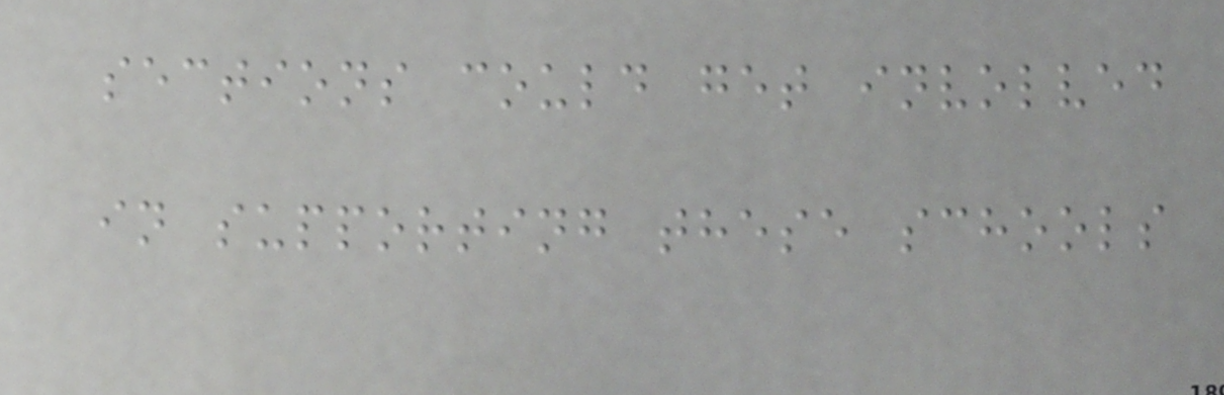sections could get involved
in supporting these schools
